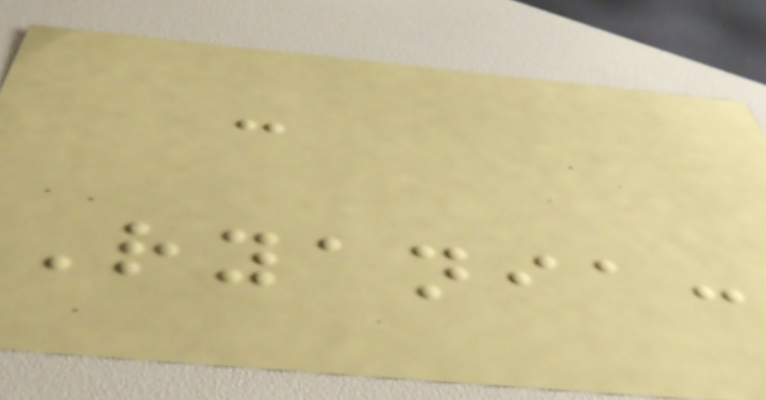-
Ryania:
